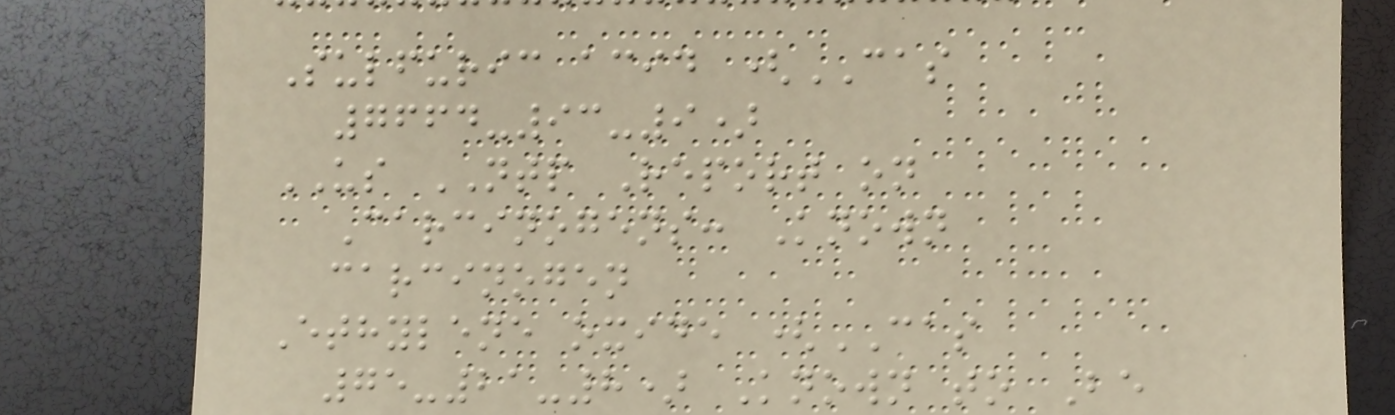Sulfuric acid (CAS
7664-93-9)
US NTP Report on
Carcinogens: Known
carcinogen
Ethylene oxide (CAS
75-21-8) Known to Be
